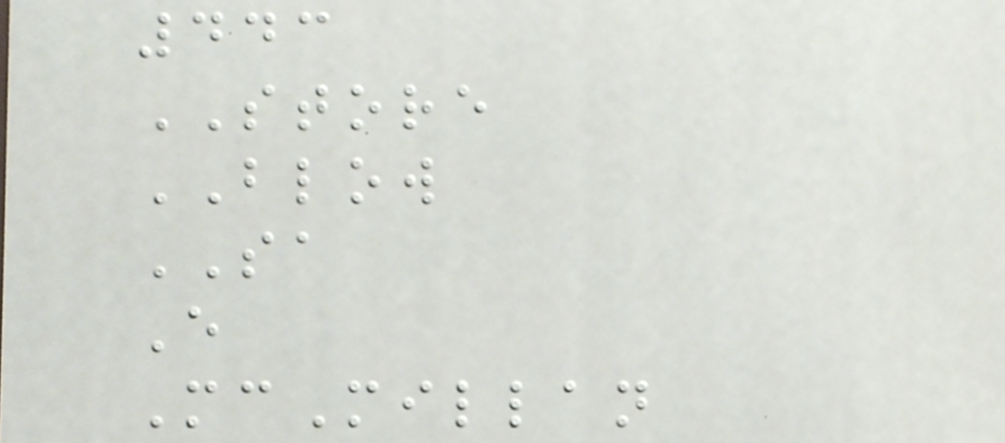443
STORE
BLOW
SA
E
McMillan
